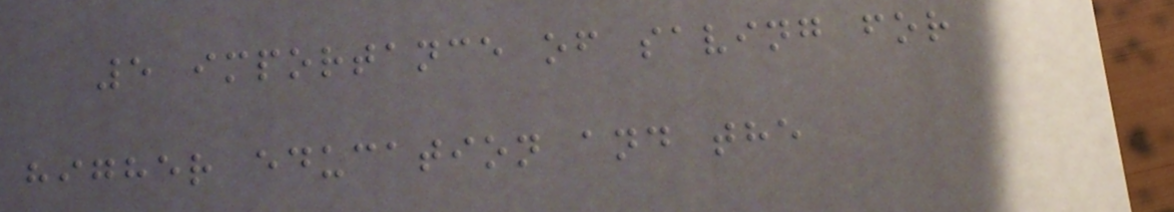5 importance of saving for
higher education and the
